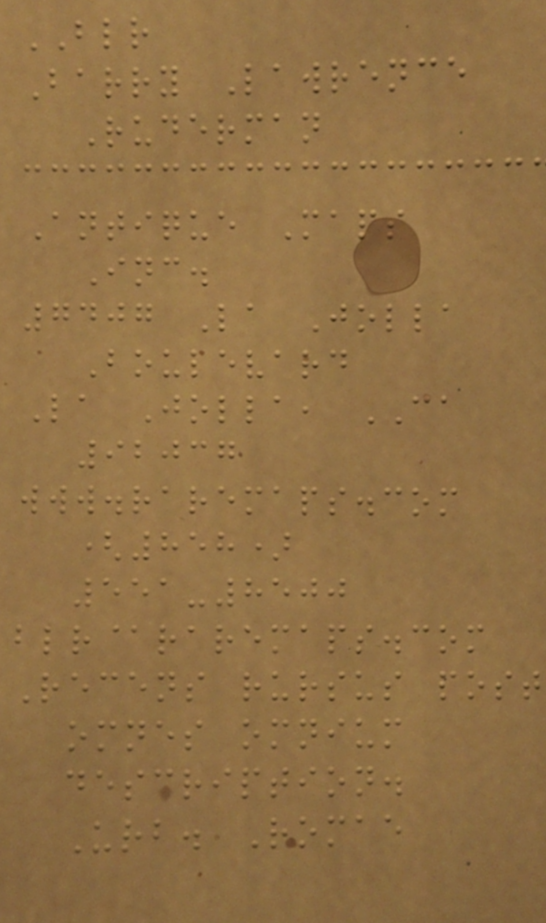BLR
Barry Lawrence
Ruderman
Antique Maps
Inc.
7407 La Jolla
Boulevard
La Jolla, CA
92037
www.raremaps.com
(858)
551-8500
blr@raremaps.com
Recens rursus post
omnes omnium
description.
Urb. Romae
